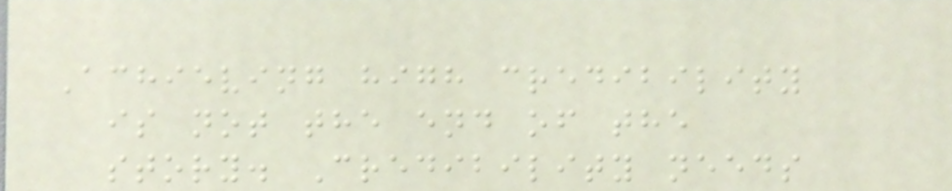Achieving high credibility
is not the end of the
story. Credibility needs
